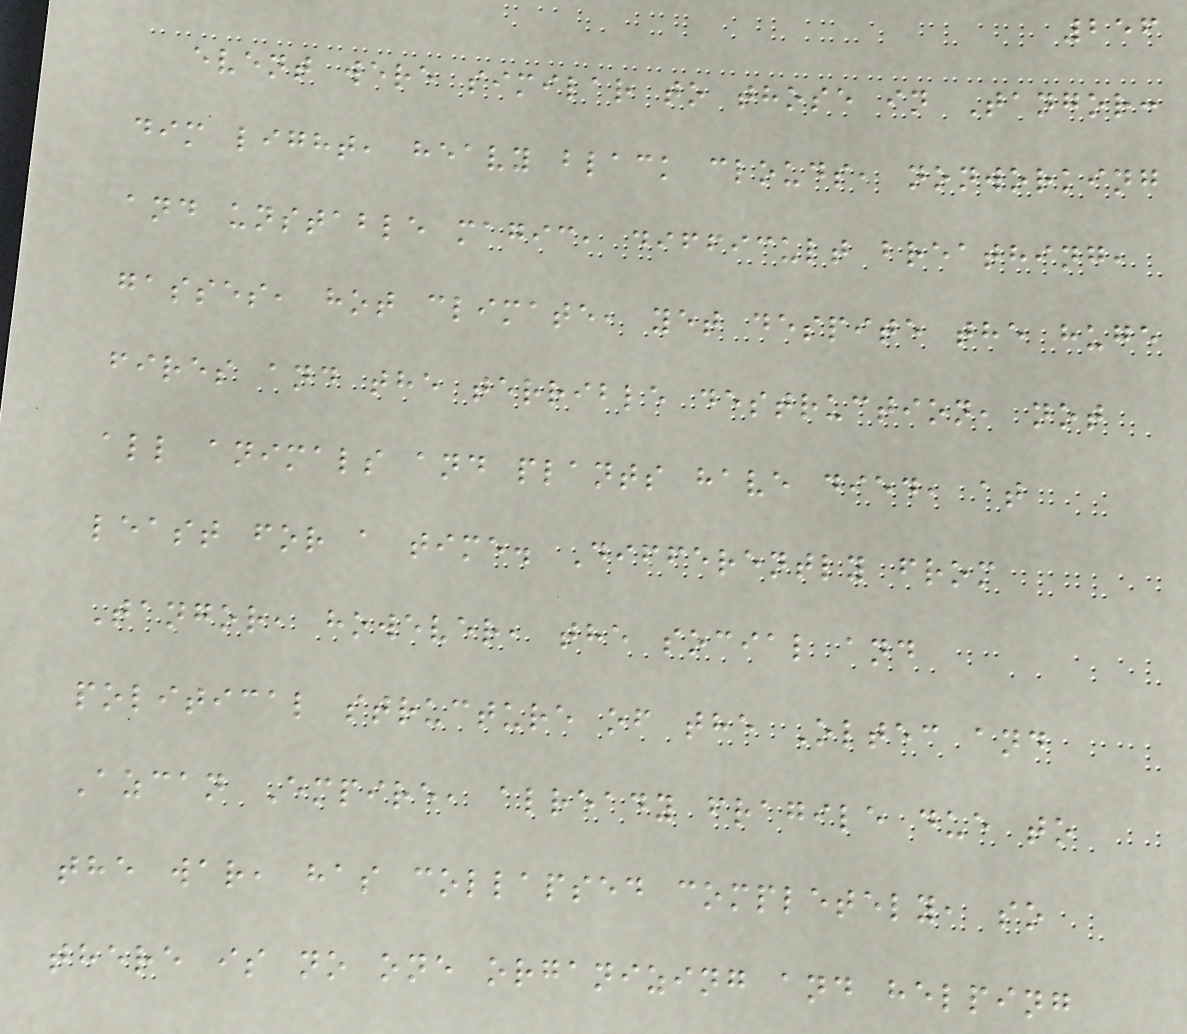256
event were similar to those in Tangor:
dim light, heavy black clouds, nonworking
and unstable magic, difficult breathing,
gasses, hot climate, yet despite the huge
fires and the terrible destruction, not
all animals and plants have died, at
least for a time. Differently from
Tangor, however, the social and
political structure of the Oltec and
Azcan Empire, already fragile due to
the war, has collapsed completely, so
there is no one organizing and helping
